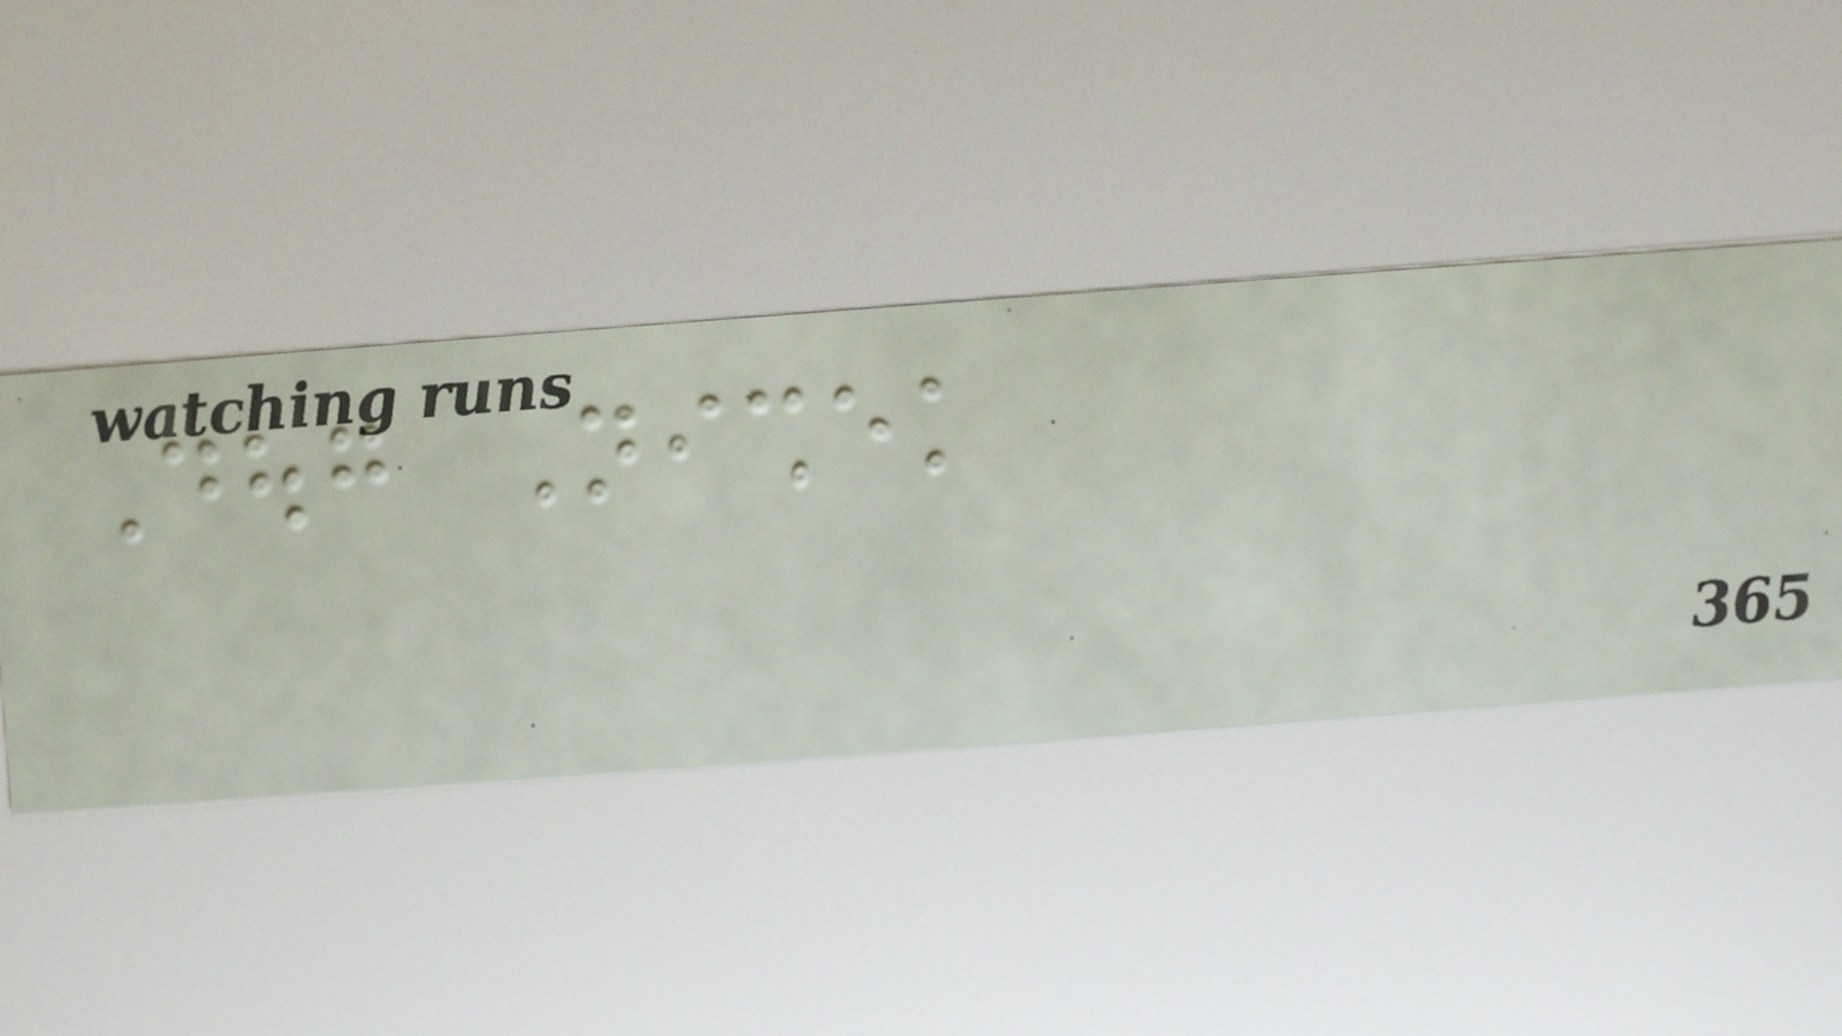Doug Nishek
